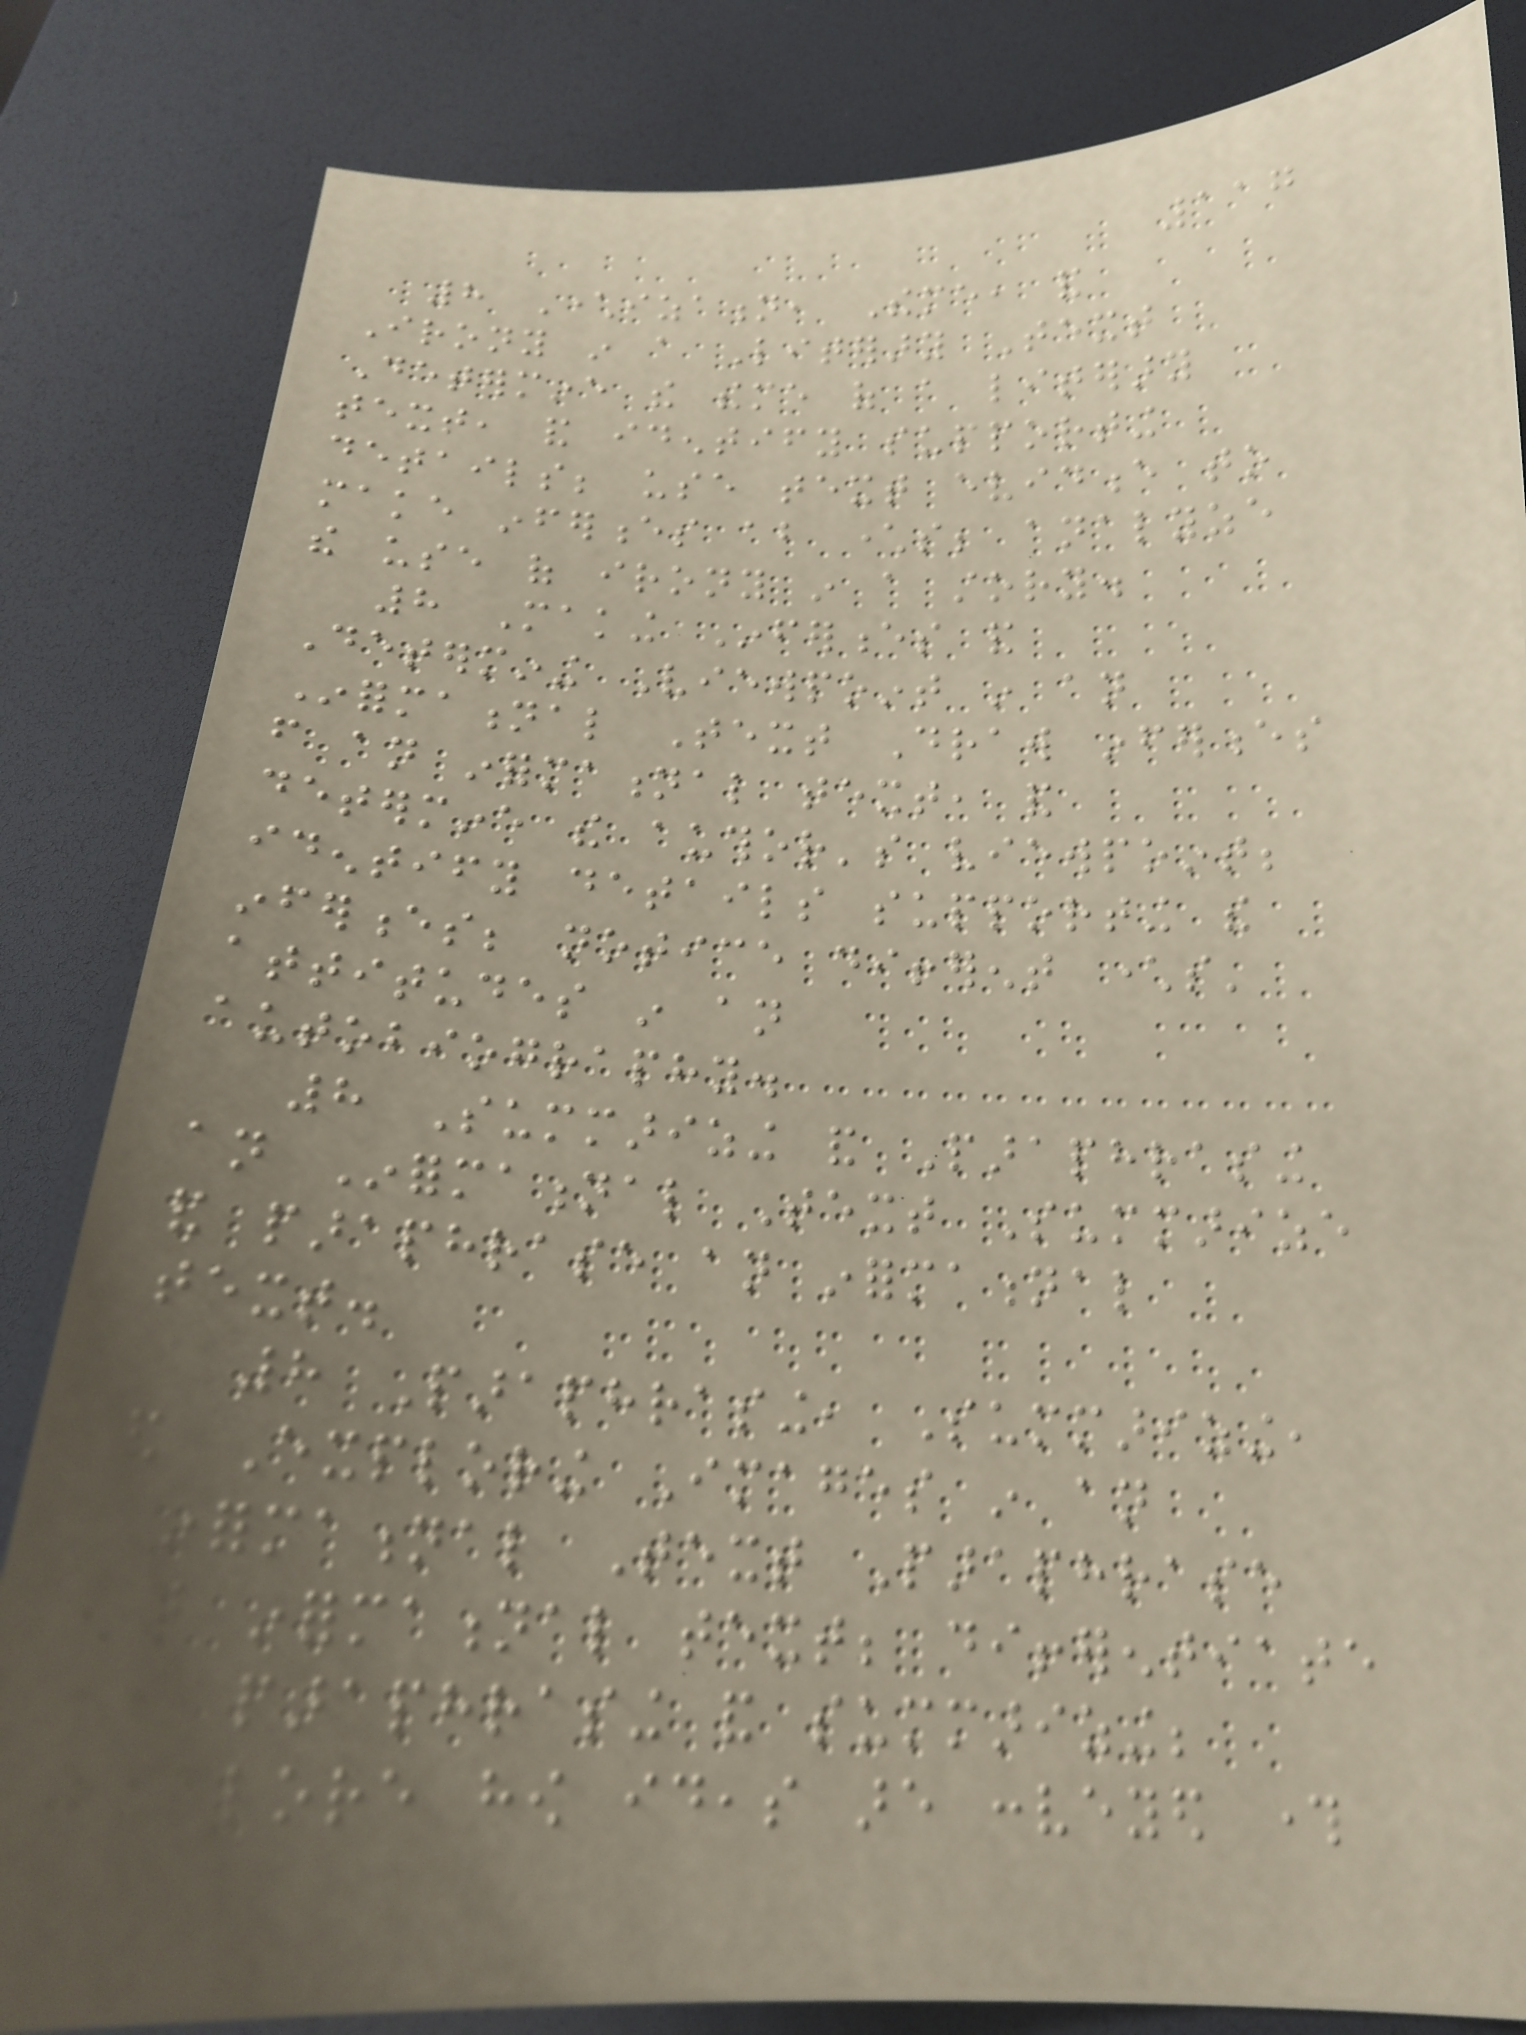117
8 Characterization, Theme, and
Irony in a Literary Text
Determine the theme of a literary
text, and identify supporting
details; use text evidence to
make inferences about characters; analyze
the use of irony in a story.
8 Making Inferences and
Determining Viewpoint in an
Informational Text Draw inferences
from an informational text, and
determine the author's viewpoint;
identify details supporting the
inferences; notice different characters'
attitudes in an
autobiography.
8 Summarizing and Paraphrasing
an Informational Text Summarize
and paraphrase an informational
text.
8 Paraphrasing, Summarizing,
and Exploring Images in an
Informational Text Paraphrase
an informational text; differentiate
between paraphrasing and summarizing;
explore how ideas are conveyed through
